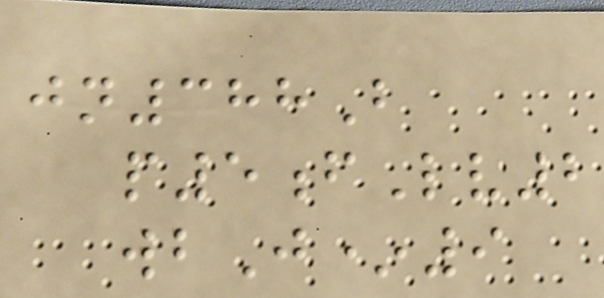jn388B
p5fLv2
wbJ*9
